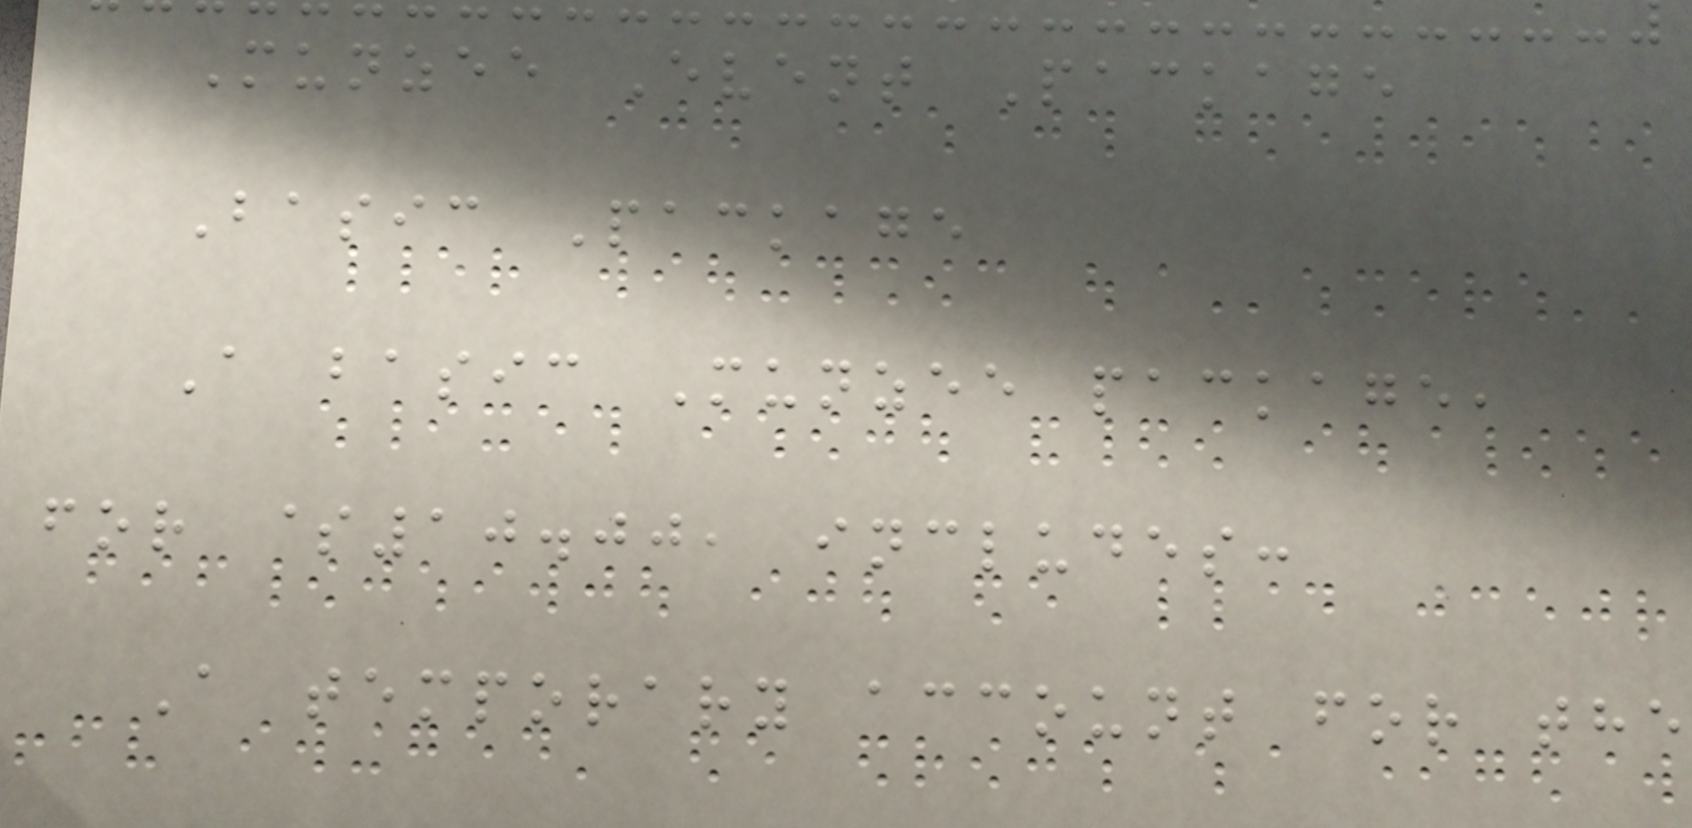Munzee Event Package
Basic Package
A basic Munzee package,
for $10.00, includes:
A temporary account for the
